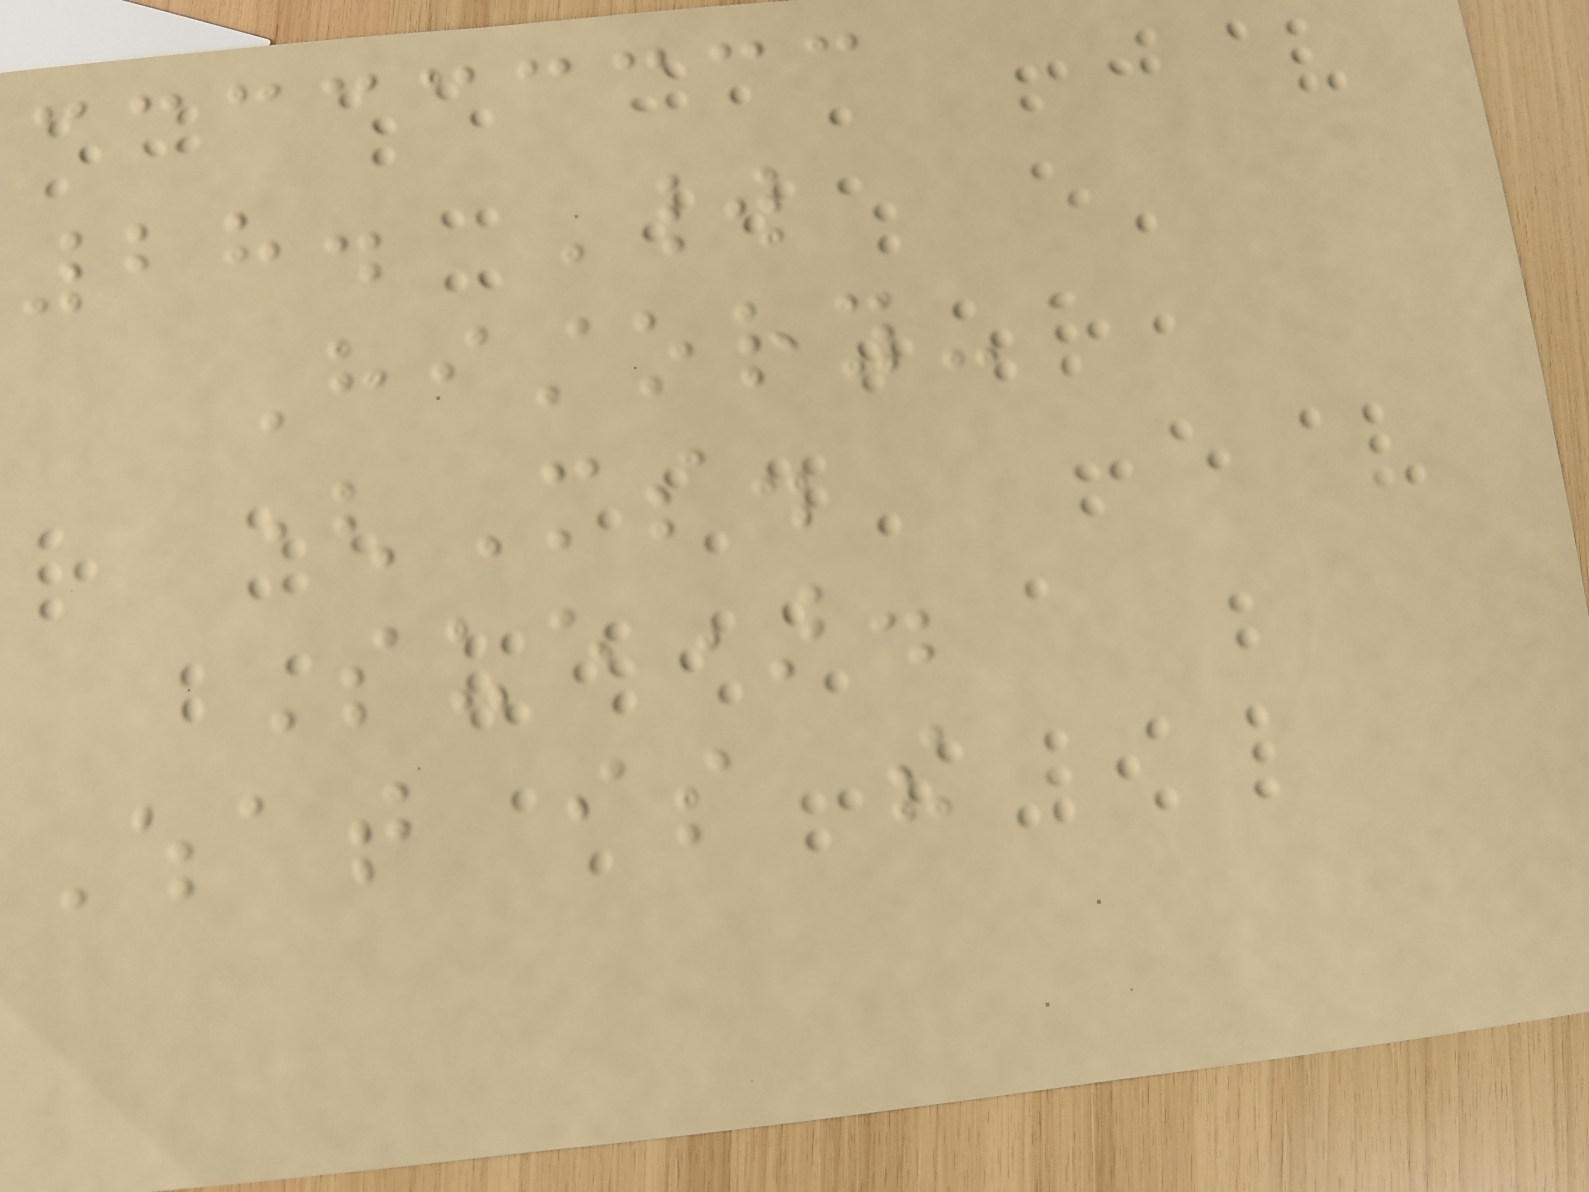28. World
History-
(Ms.
Sue).
What is the
